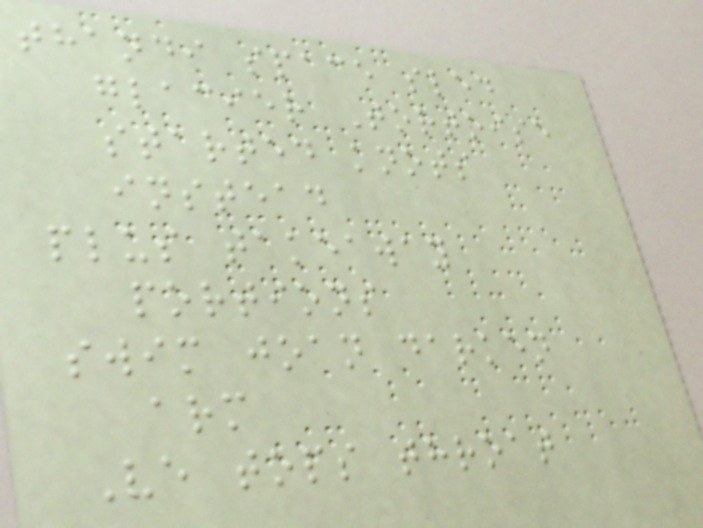thandi space sled
glacier Tortoise
started knots
instead
plus takeaway
portions
swim joan darken
arm
Ve tops throat
